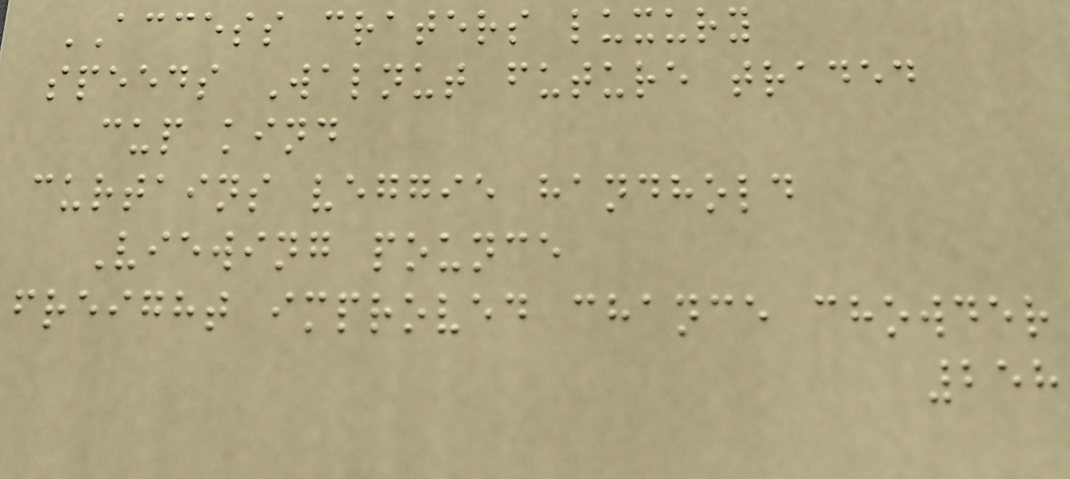ACCESS craters luxury
speeds Walnut future traded
cup kind
curtains veggie handhold
Viewing pounce
freight improved chance chowder
258
